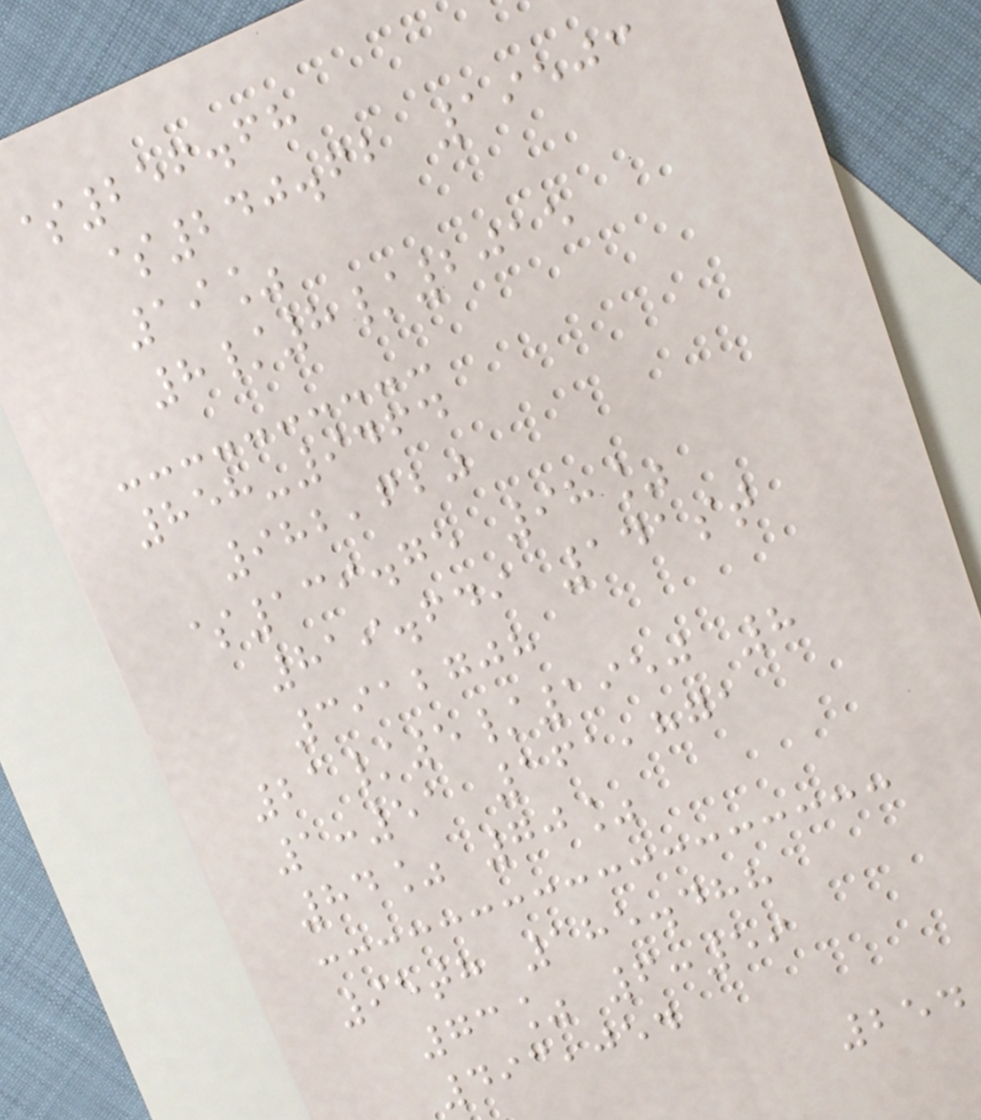$256.68
$240.62 19503
19%
8/8/2015
858-9464
982,620
$139.75 98%
819.649 141st
3912708
21/5/1950 8
1:51 161,871
84% 70%
95th 185.488
73% 6:59
493,054
254
